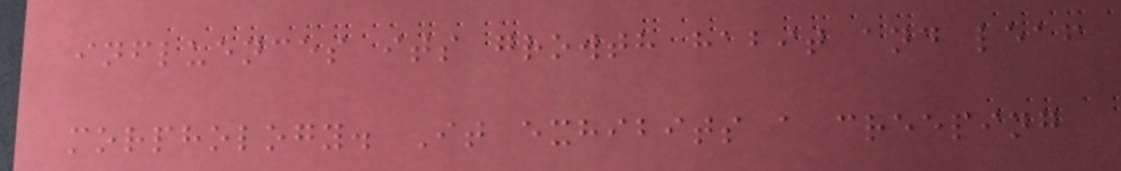influences its growth habit and leaf
morphology. It exhibits a creeping
